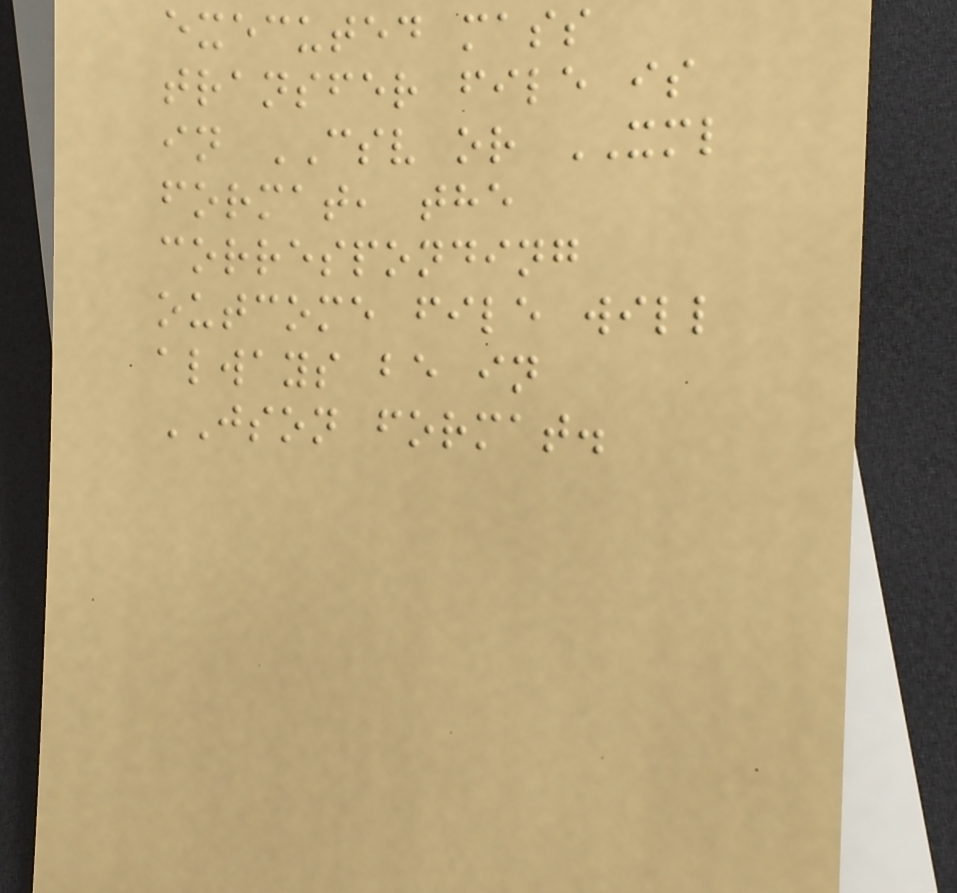executed mass
transfer file is
in CSV or XML
format, the
corresponding
outcome file will
always be in
JSON format.
